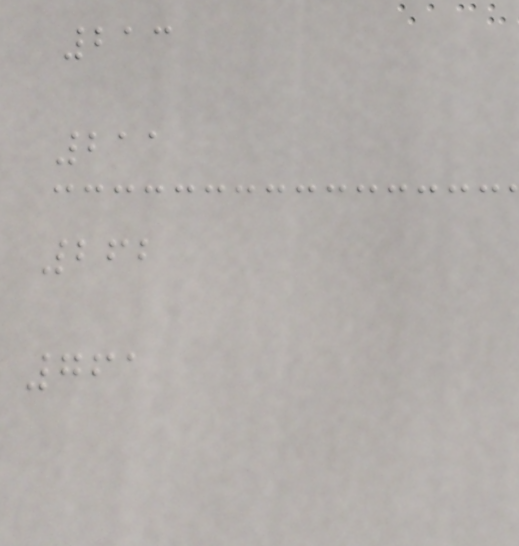213
211
262
761
